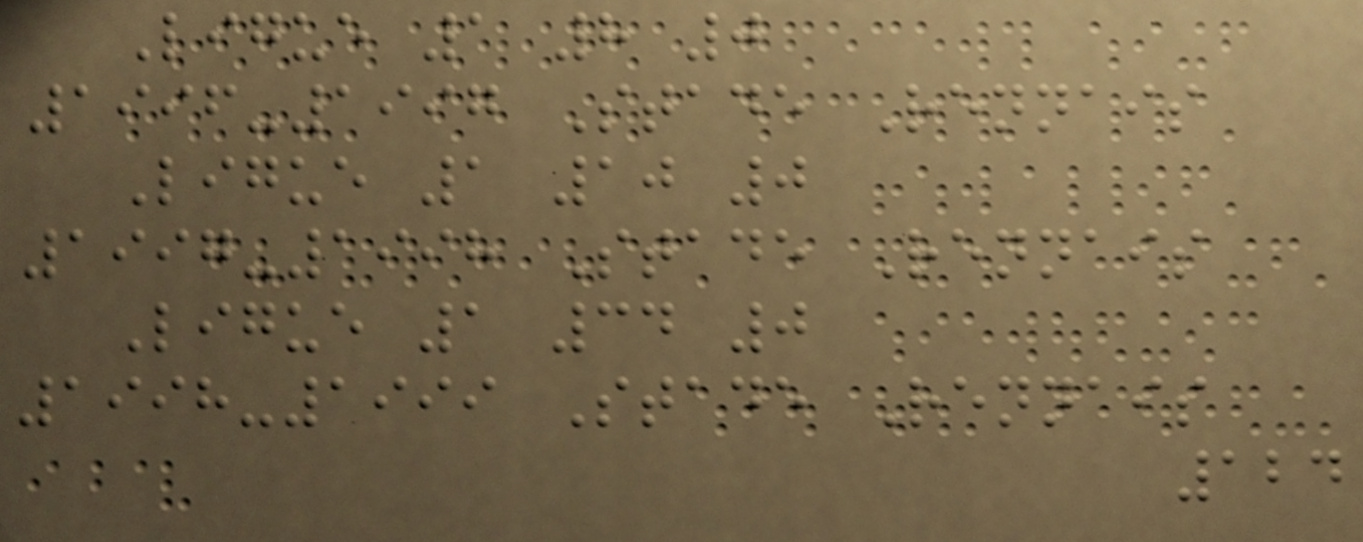Ligue 1 8 0
1996-1997 Stade Rennais
Ligue 1 10 0
1997-1998 Stade Rennais
Ligue 1 34 0
1998-1999 Stade Rennais
124
